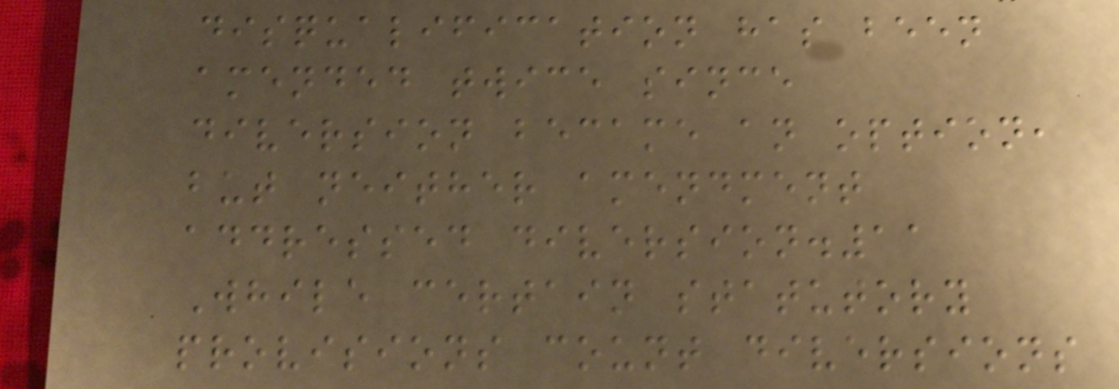disqualification has been
amended twice since
diversion became an option,
but neither amendment
addressed diversion.11
While certain statutory
provisions count diversions
